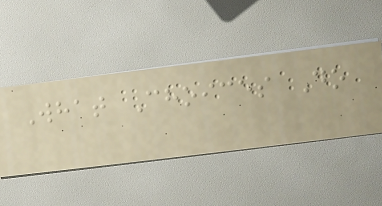What Choices Do
